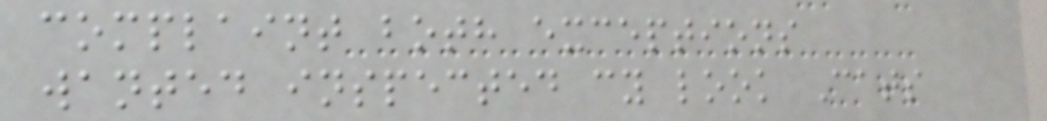complaint both exceptions
wanted inspected cy look Cats
